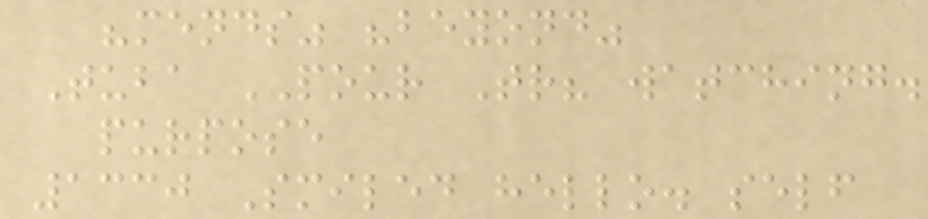"mends" "beyond"
Tuba POUR Tr? watching.
purpose
1330 Smiled hello. self
